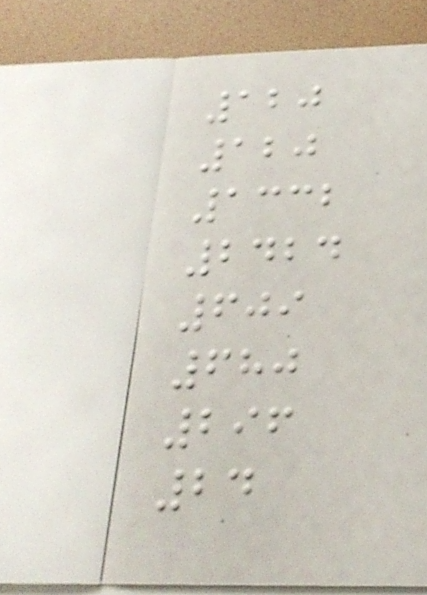120
120
1332
2424
609
680
296
24
